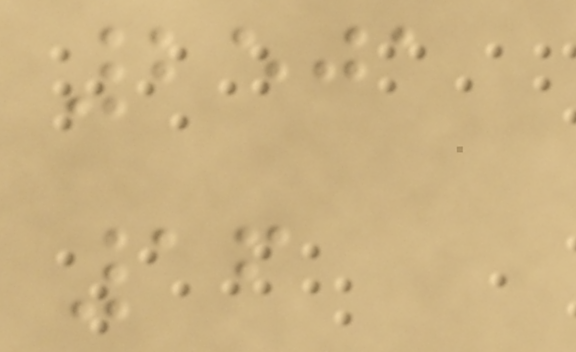2501
16
